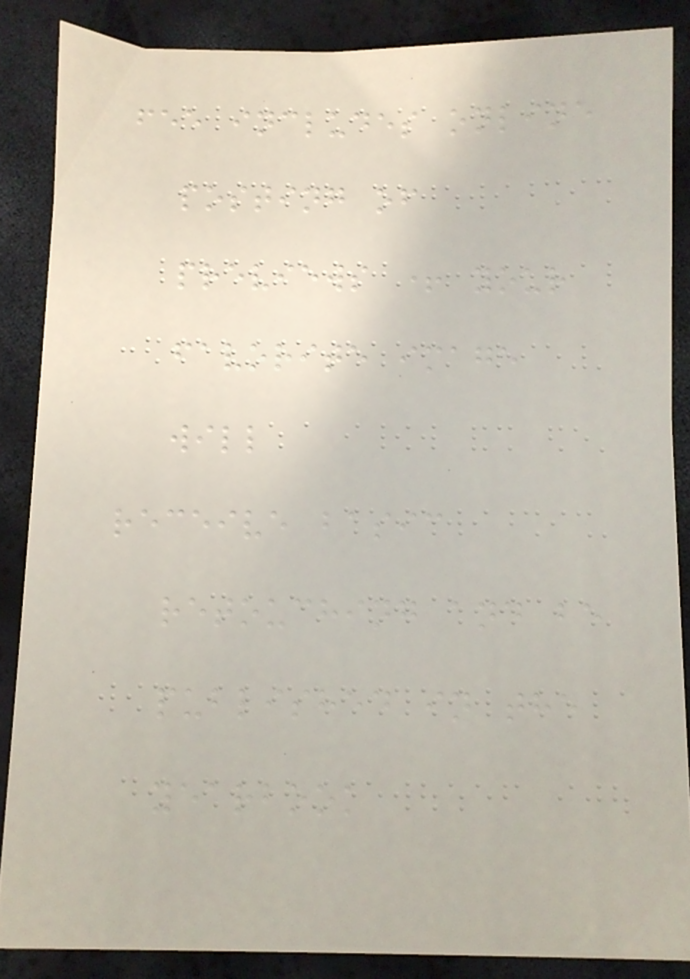fee includes online
posting of
previews + your
favorite image
will
receive basic
retouching and be
published in the
yearbook
